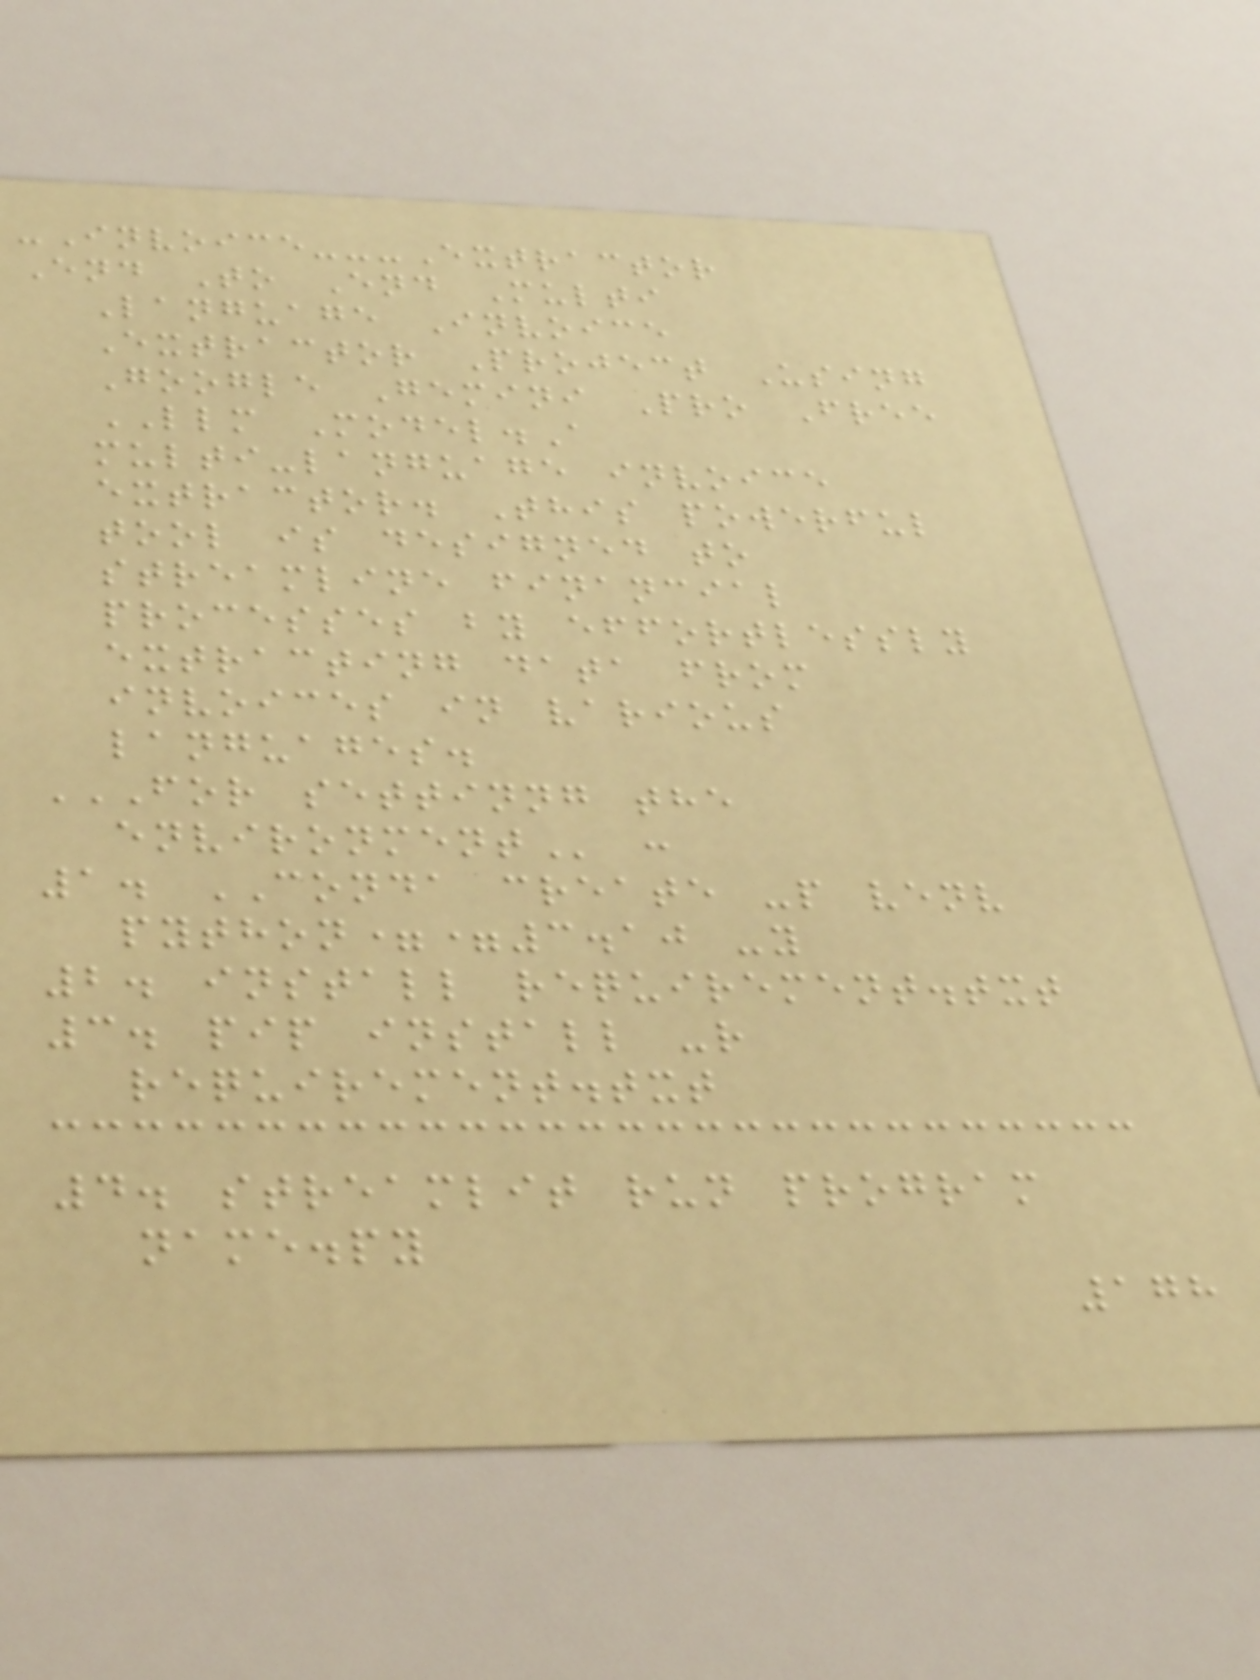-Invoice---Extractor
End To End Multi
Language Invoice
Extractor Project Using
Google Gemini Pro Free
LLM Model.A
multi-language invoice
extractor. This powerful
tool is designed to
streamline financial
processes by effortlessly
extracting data from
invoices in various
languages.
FOR SETTINNG THE
ENVIRONMENT :
1. CONDA create -p venv
python==3.10 -y
2. install requirement.txt
3. pip install -r
requirement.txt
4. streamlit run program
name.py
178
